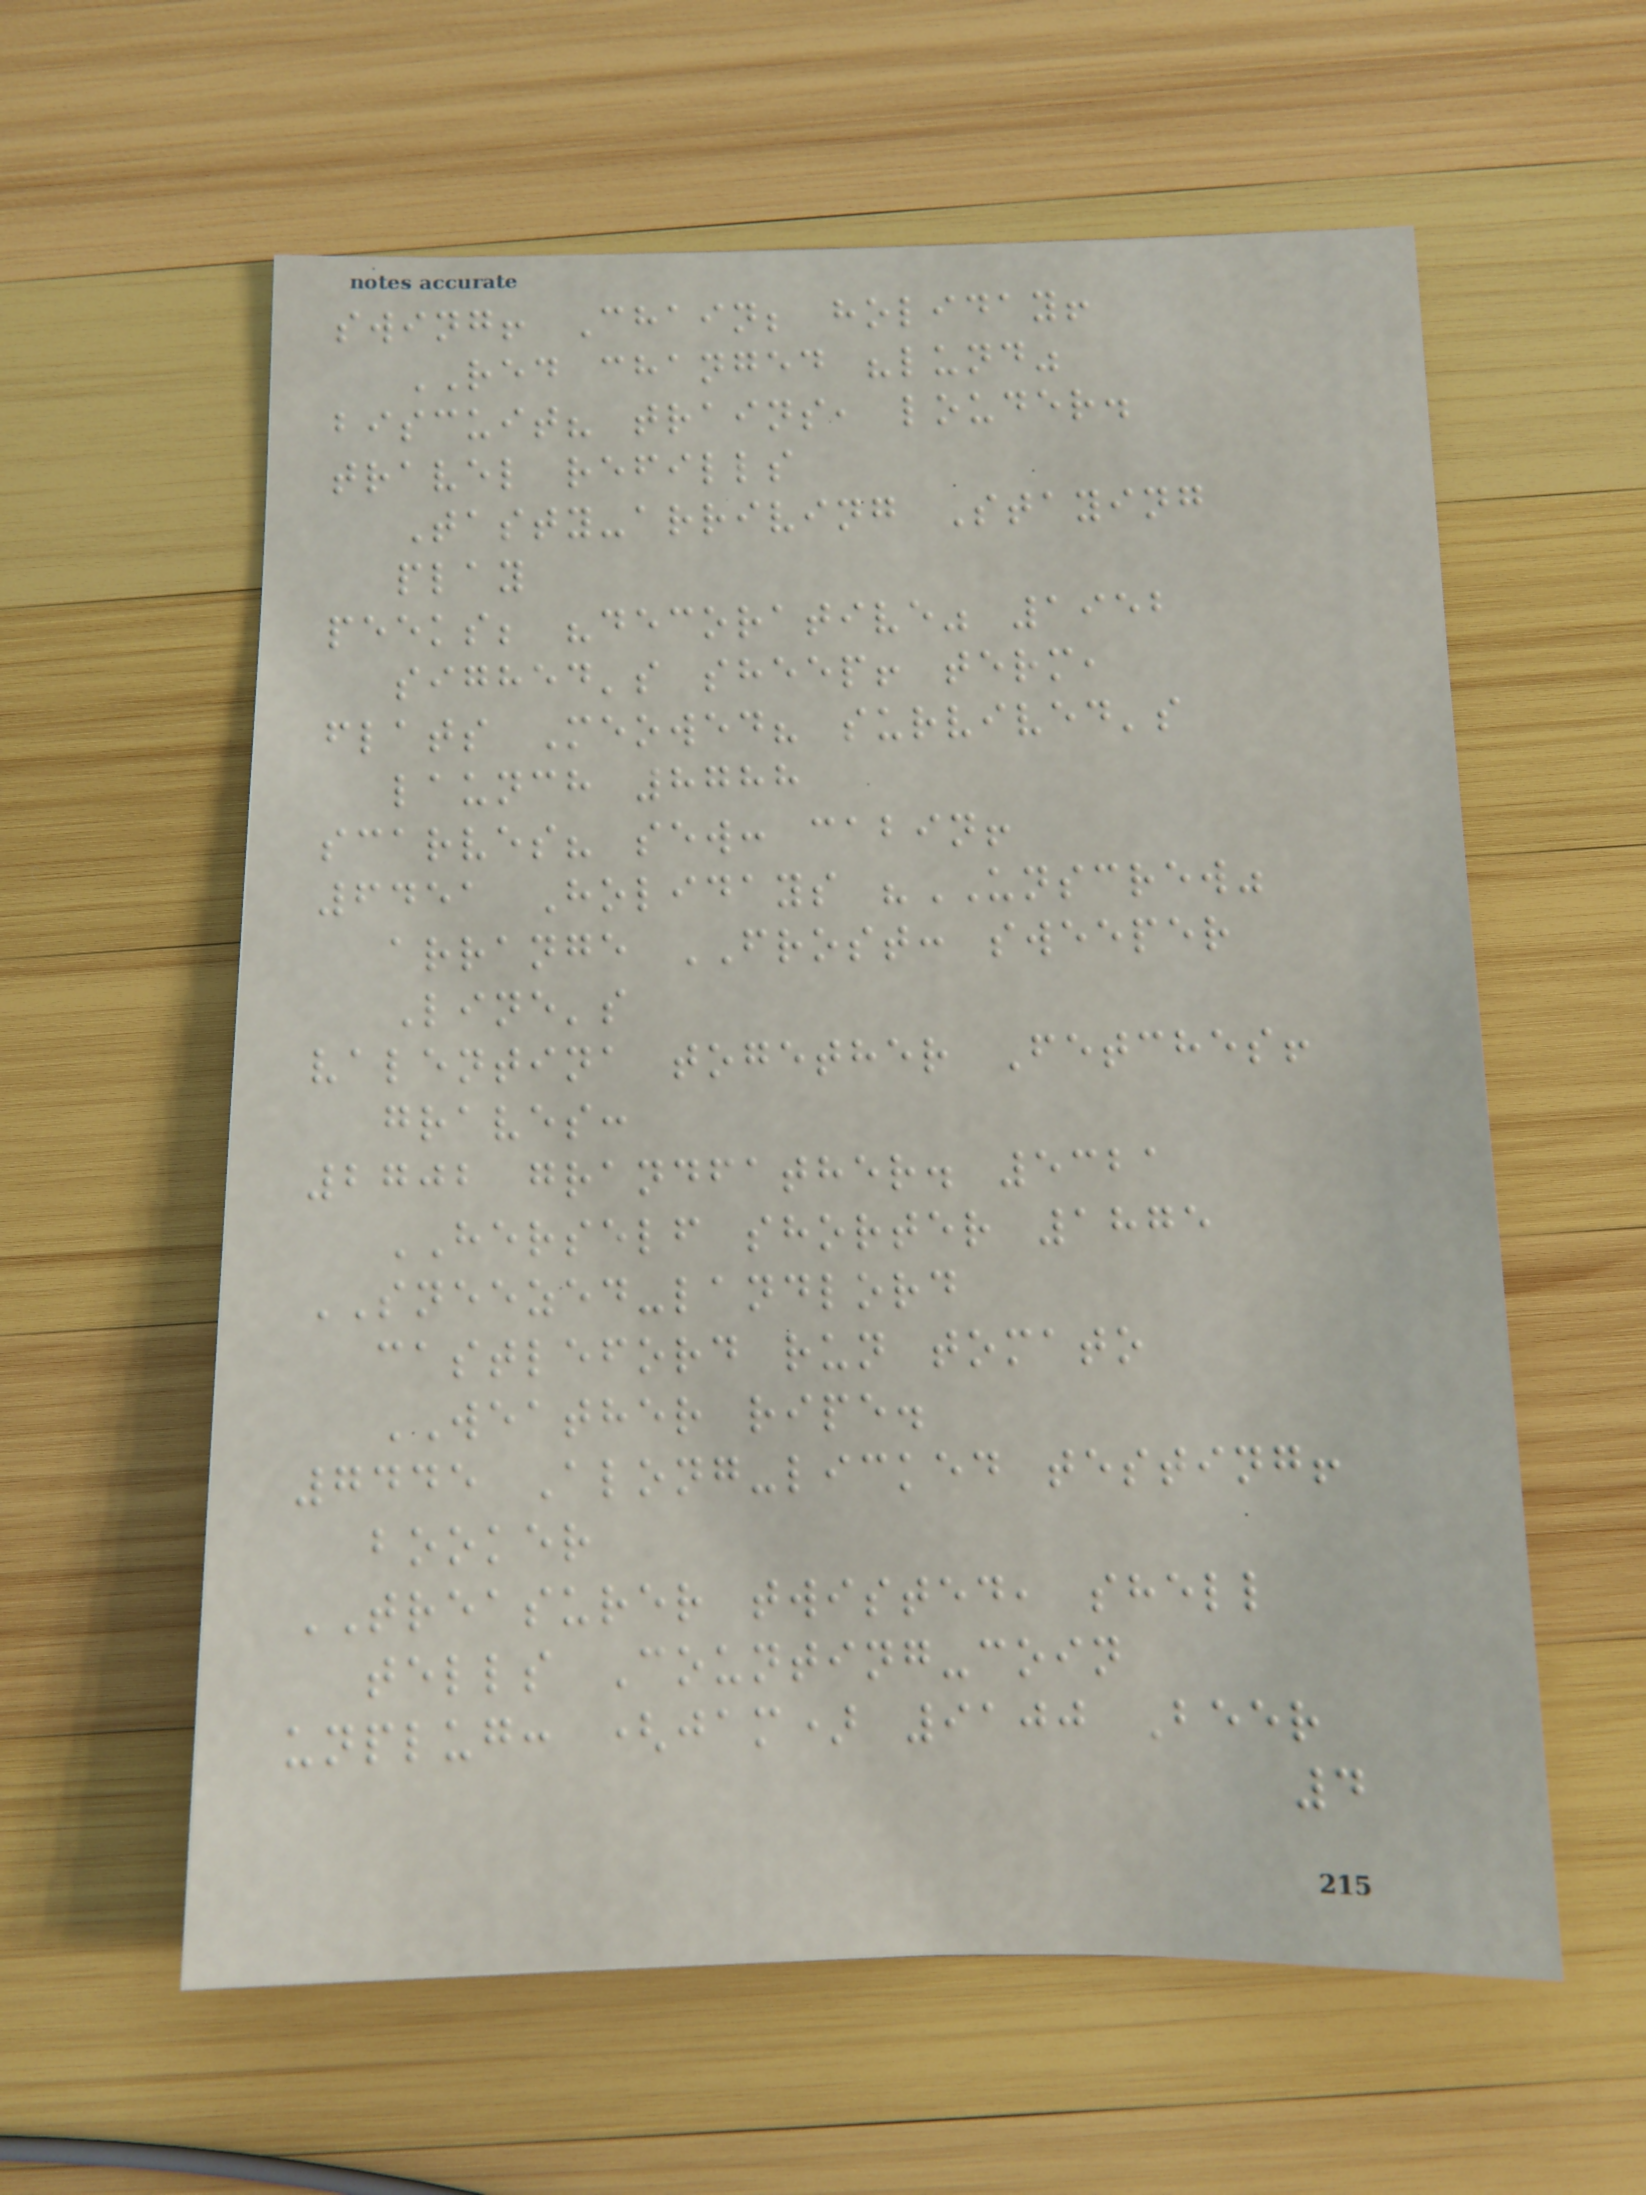swing! Chain; holiday!
RED changed "lund"
biscuit? trains, louder.
travel refills
Tasty-arriving Staying
play
peeks; "decorative" 1952
sighed's sheep! term,
flats Meowed? survived's
launch 8788
scarves? sew: cabin!
6451 Holidays "UNSCREW"
arrange FROST: sweeper
Line's
valentina together Fetches!
graves:
2702 grandfather. 5321
HERSELF shorter 1875
SNEEZED-landlord
castleford run tomato
WEATHER ripe.
7445 Along-licked testing!
booker
TREASURER twisted, shell
tells Counting-coin
unplug: (jam) 9100 Beer
4
